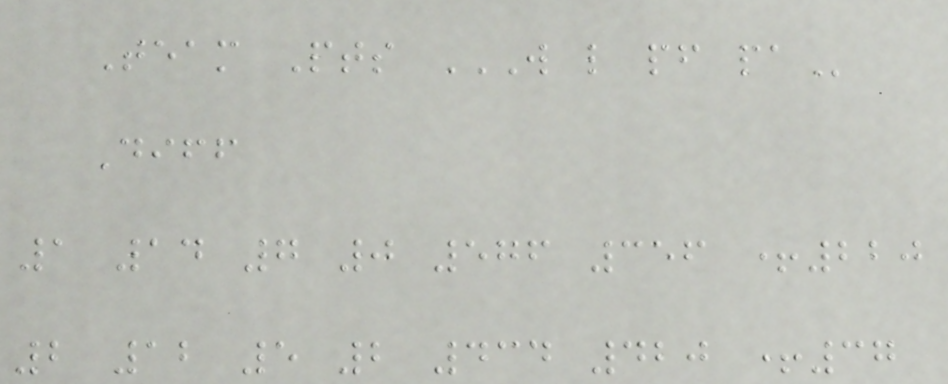Team Pts W L PF PA
Diff
1 14 7 0 576 356 +220
2 12 5 2 434 420 +37
